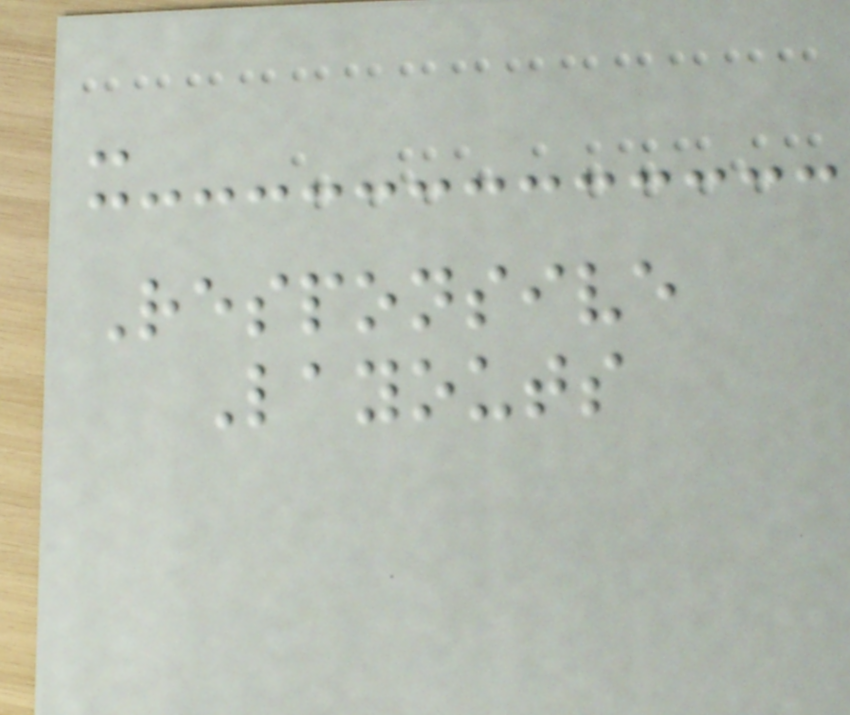-
Responsive
Layouts
